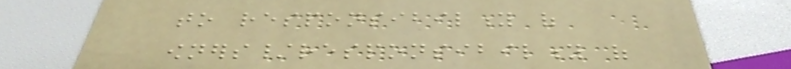to responsibility of
owners/responsibility of
